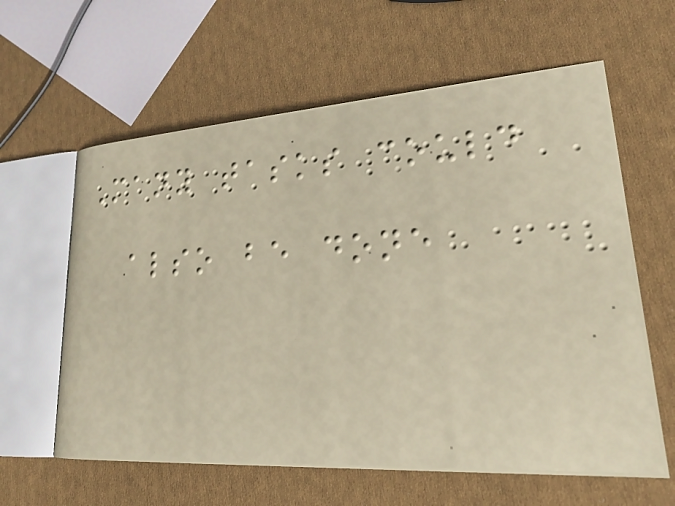Many tasks could
also be done
